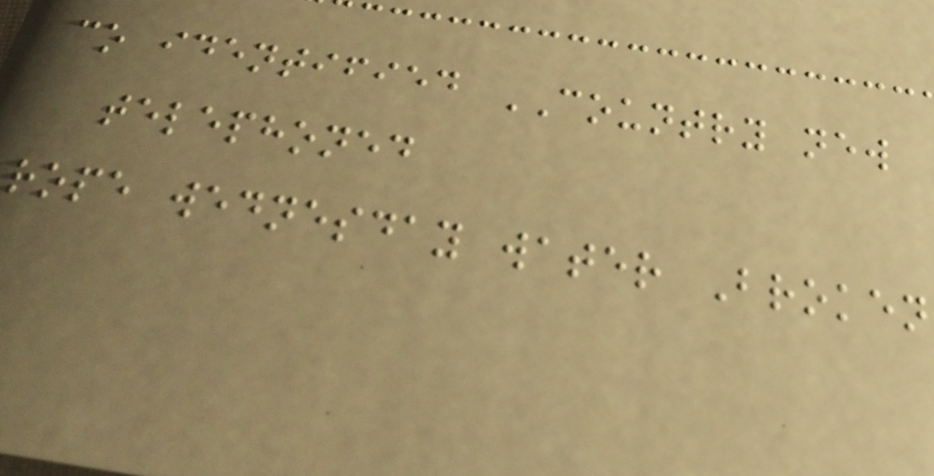co identified COUNTRY new
telephoned
rope wednesday water Broken
